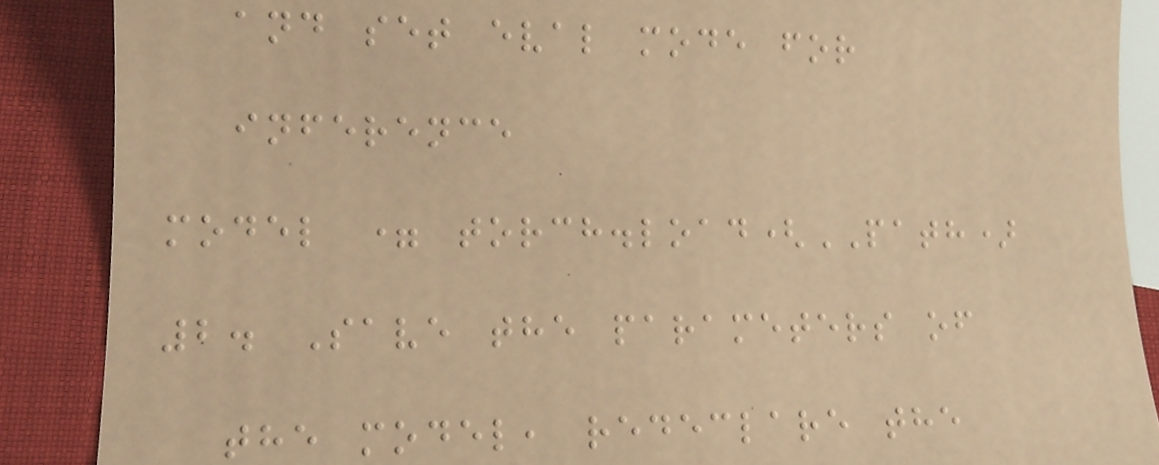and set eval mode for
inference
model = torch.load(PATH)
2. Save the parameters of
the model, redeclare the
